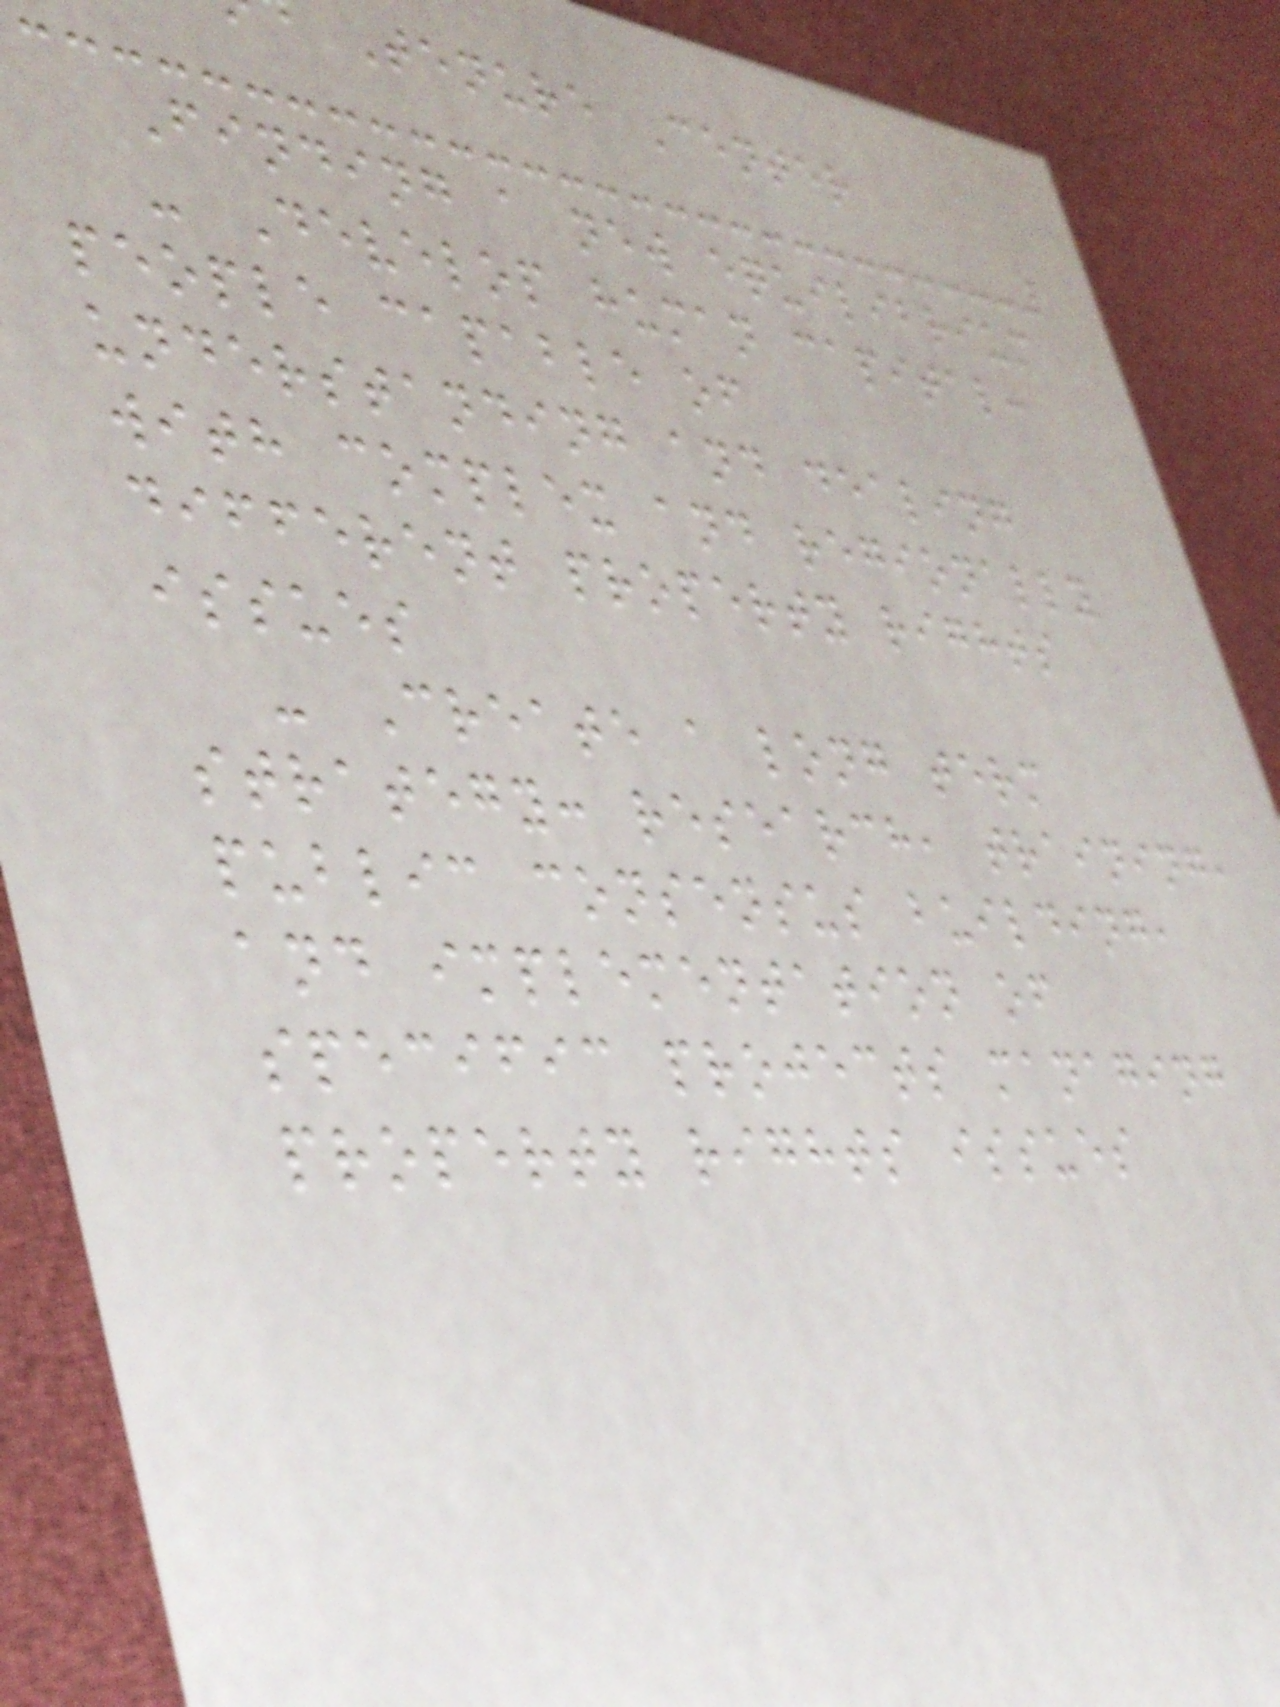Tenure Center
Finding a new equilibrium
- Develop human capital:
people capable of
understanding and dealing
with complex and regionally
different property rights
issues
- Create a long term
strategy: research, training,
public consensus building,
and implementation of
specific projects managing
property rights issues
